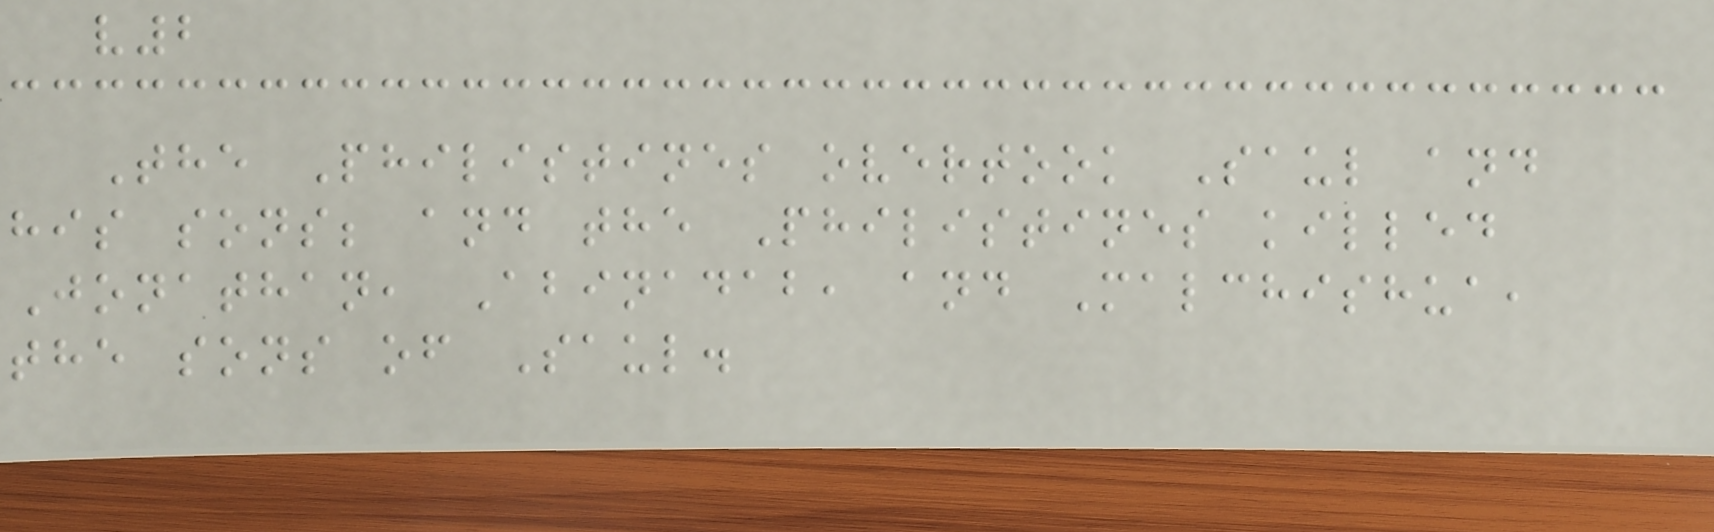v2
The Philistines overtook Saul and
his sons; and the Philistines killed
Jonathan, Abinadab, and Malchishua,
the sons of Saul.
